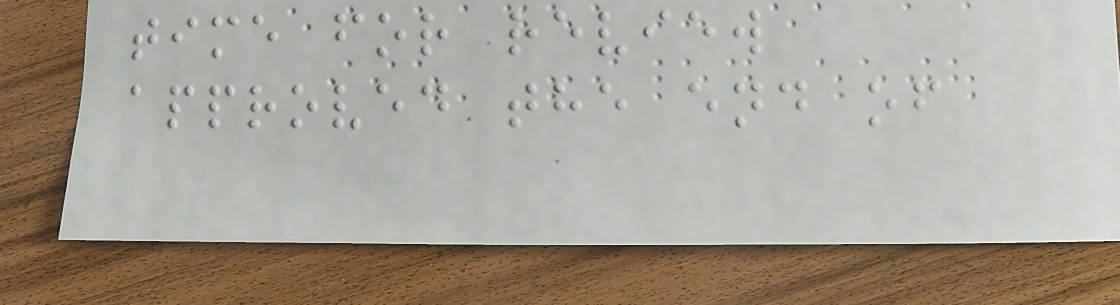time for review
approved the end of
